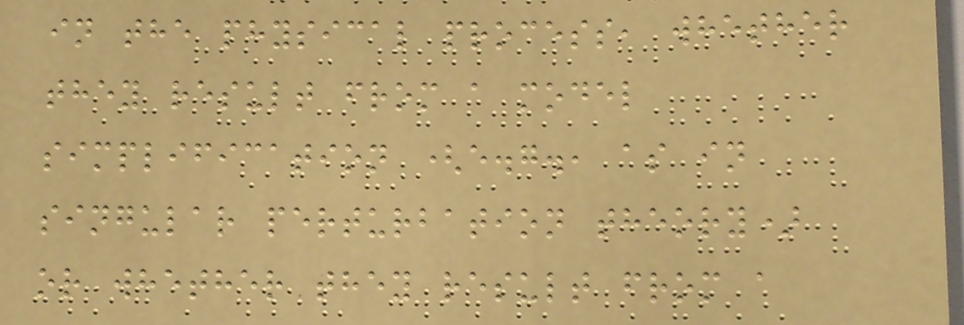in the physical process, whether
they result from a model
simplification (e.g., as in
singular perturbation theory)
or whether they result from a
